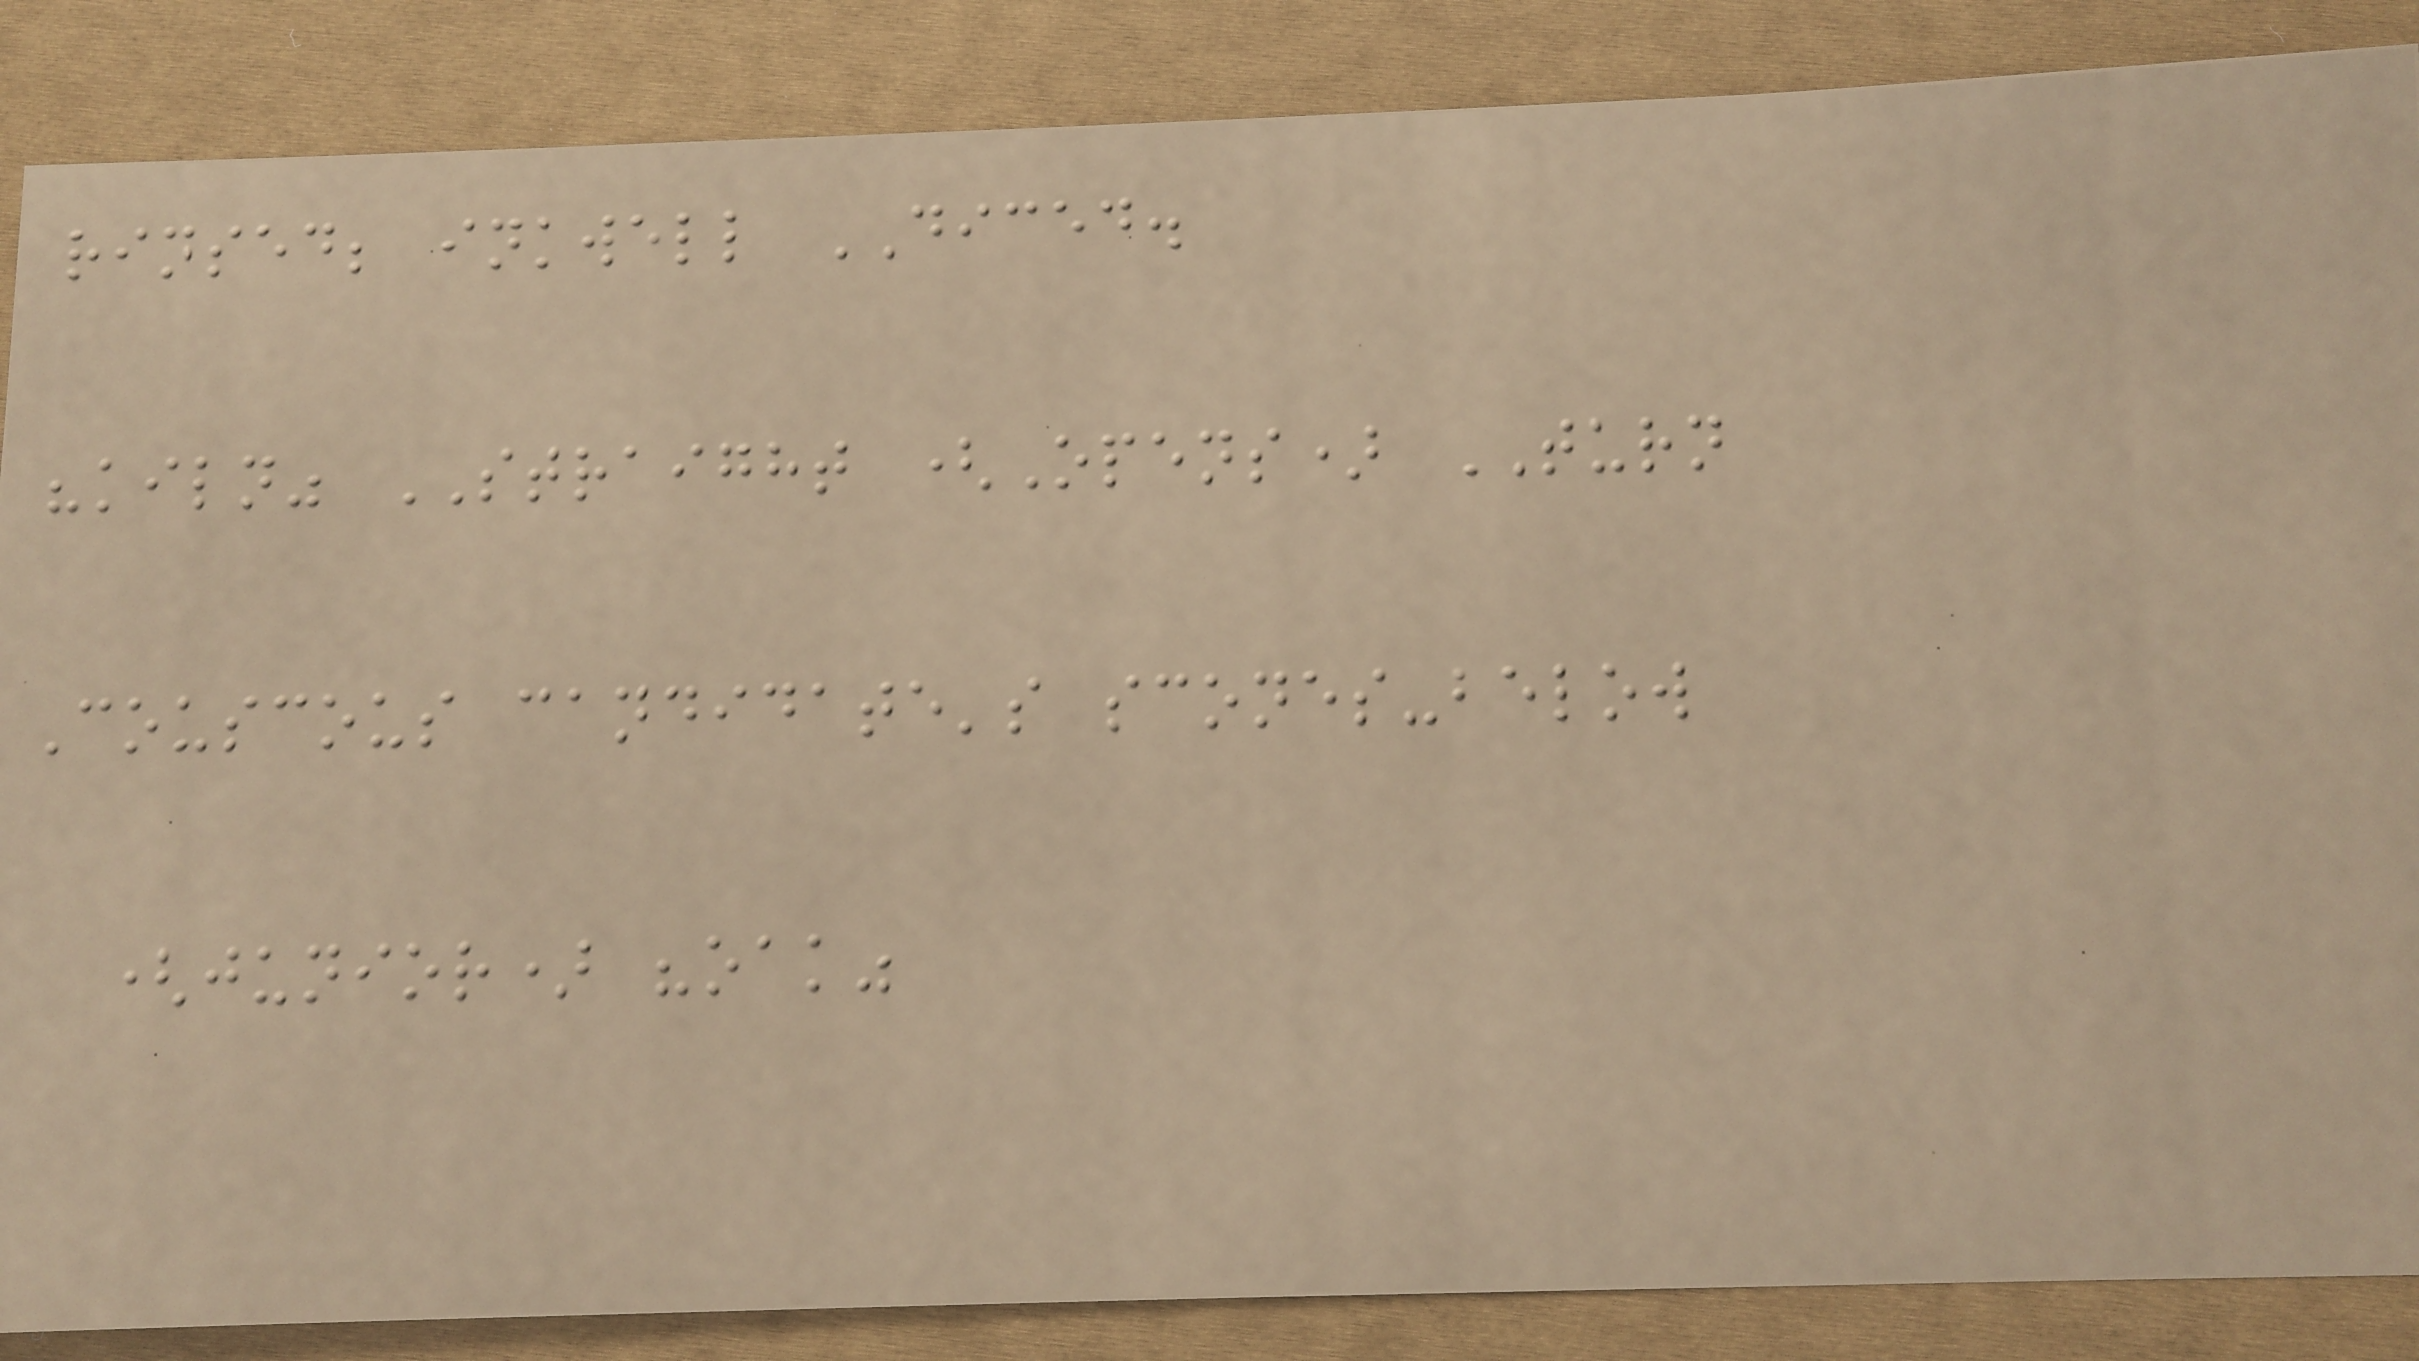rinsed; inkwell DICED.
"kiln" STRAIGHT (Opens) TURN
Couscous candidate's scones-below
(junior) "oak"
